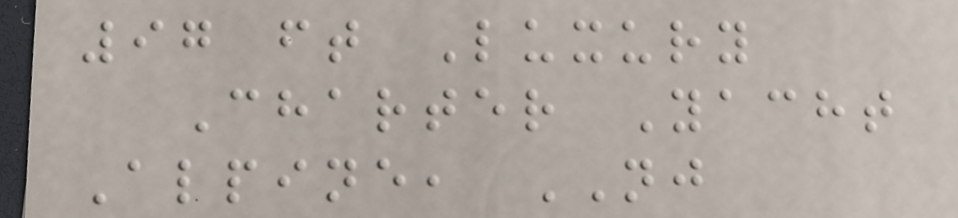97 ft Luxury
Charter Yacht
Alpine, NJ
